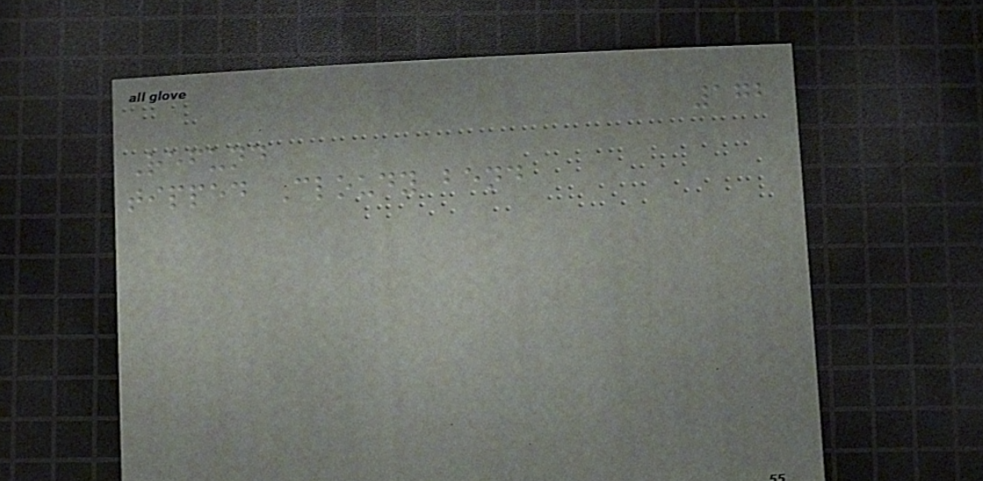172
Refund
tipped Cloudy bend
